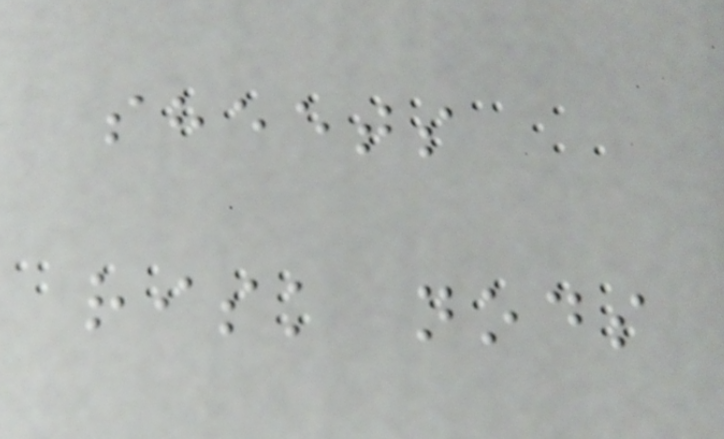sheets
risk nods
